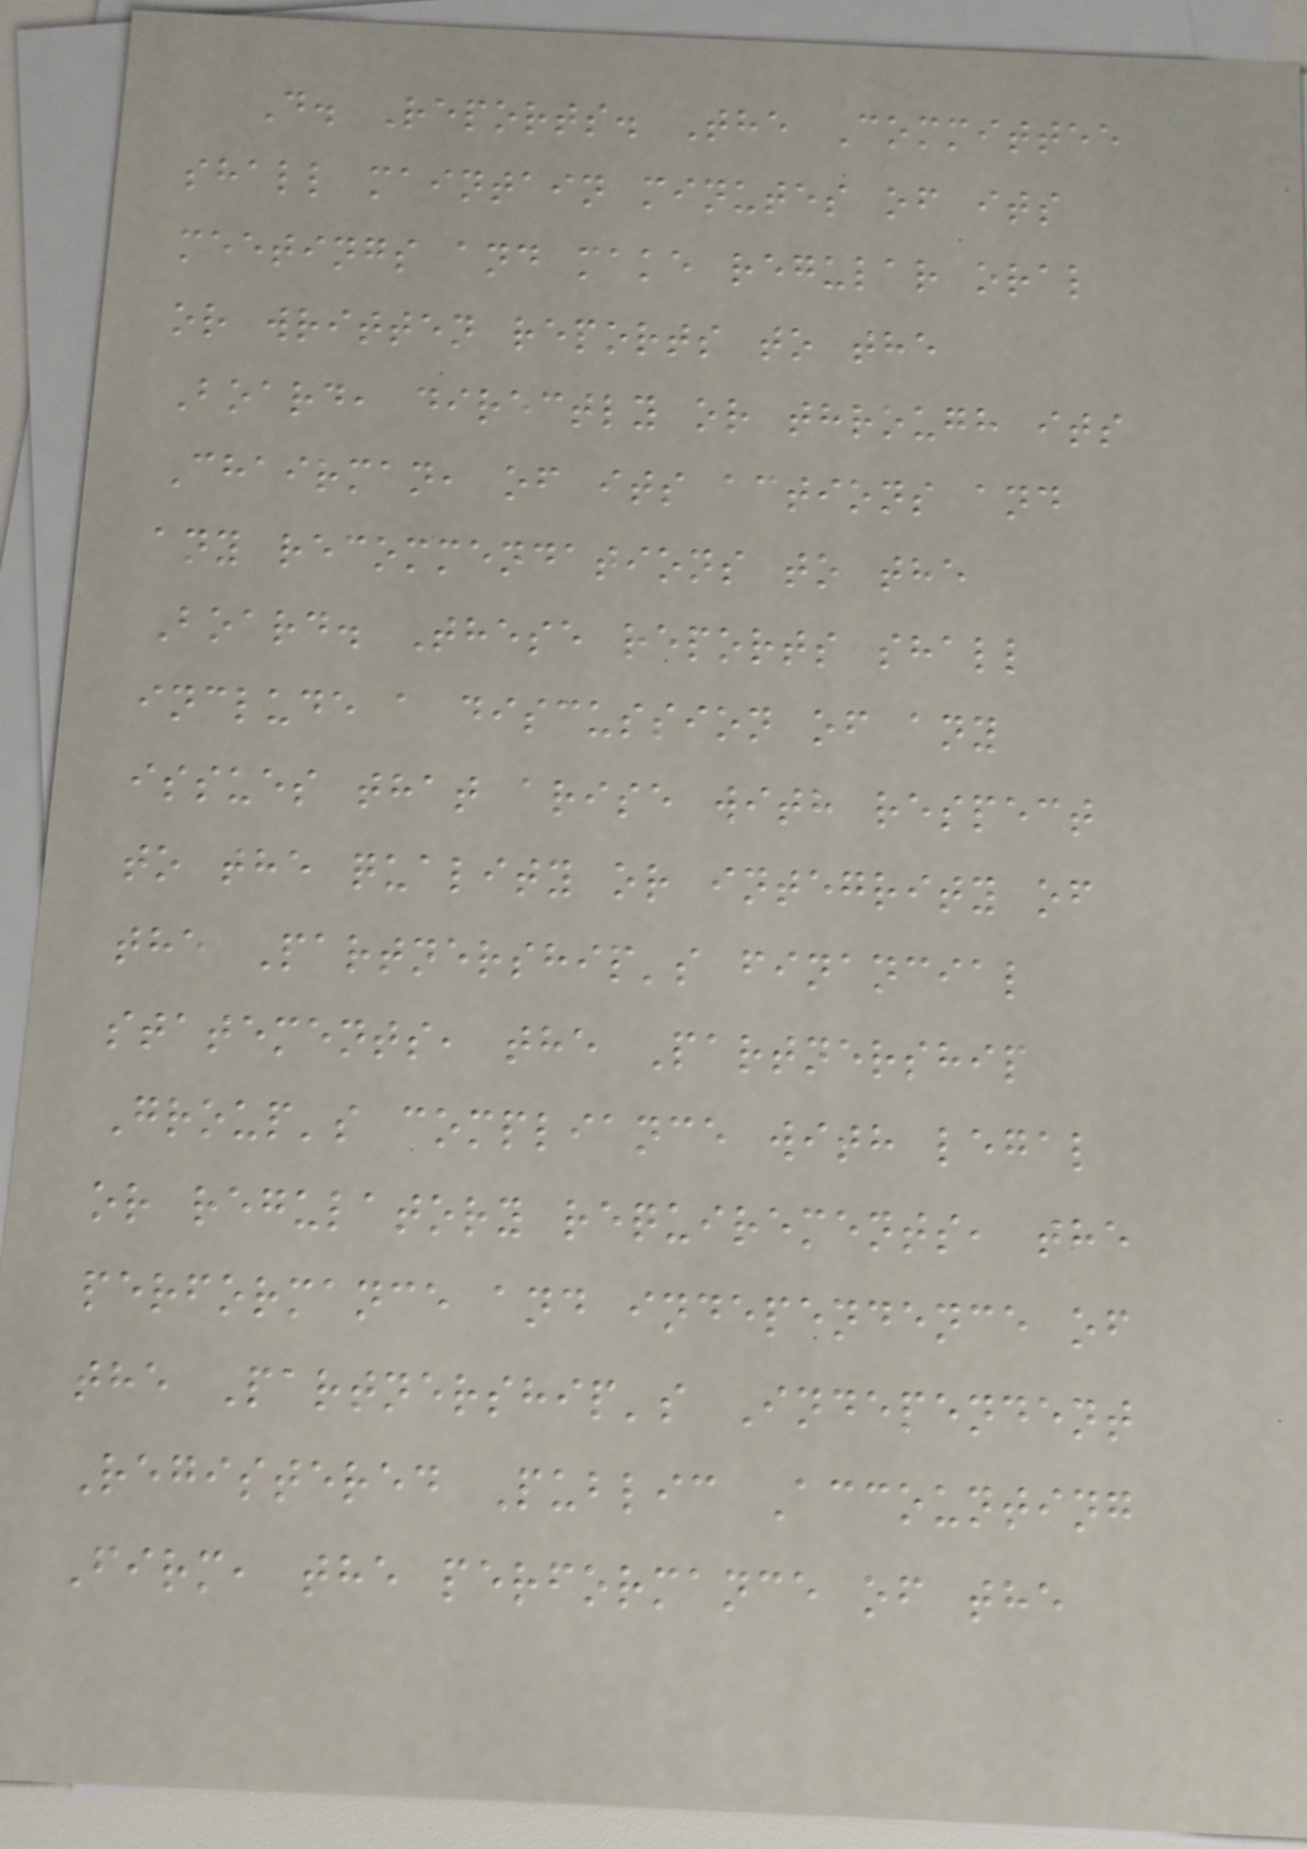D. Reports. The Committee
shall maintain minutes of its
meetings and make regular oral
or written reports to the
Board, directly or through its
Chairman, of its actions and
any recommendations to the
Board. These reports shall
include a discussion of any
issues that arise with respect
to the quality or integrity of
the Partnership's financial
statements, the Partnership
Group's compliance with legal
or regulatory requirements, the
performance and independence of
the Partnership's Independent
Registered Public Accounting
Firm, the performance of the
